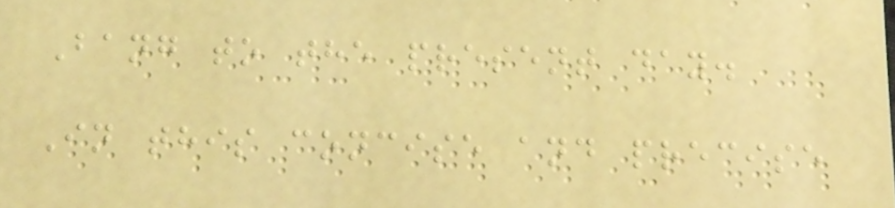Bang to the present day.
In this concise and precise
